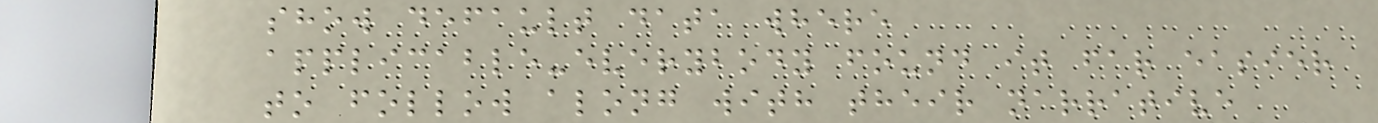show default data where
applicable-everybody found it far easier
to follow along with their narrative
